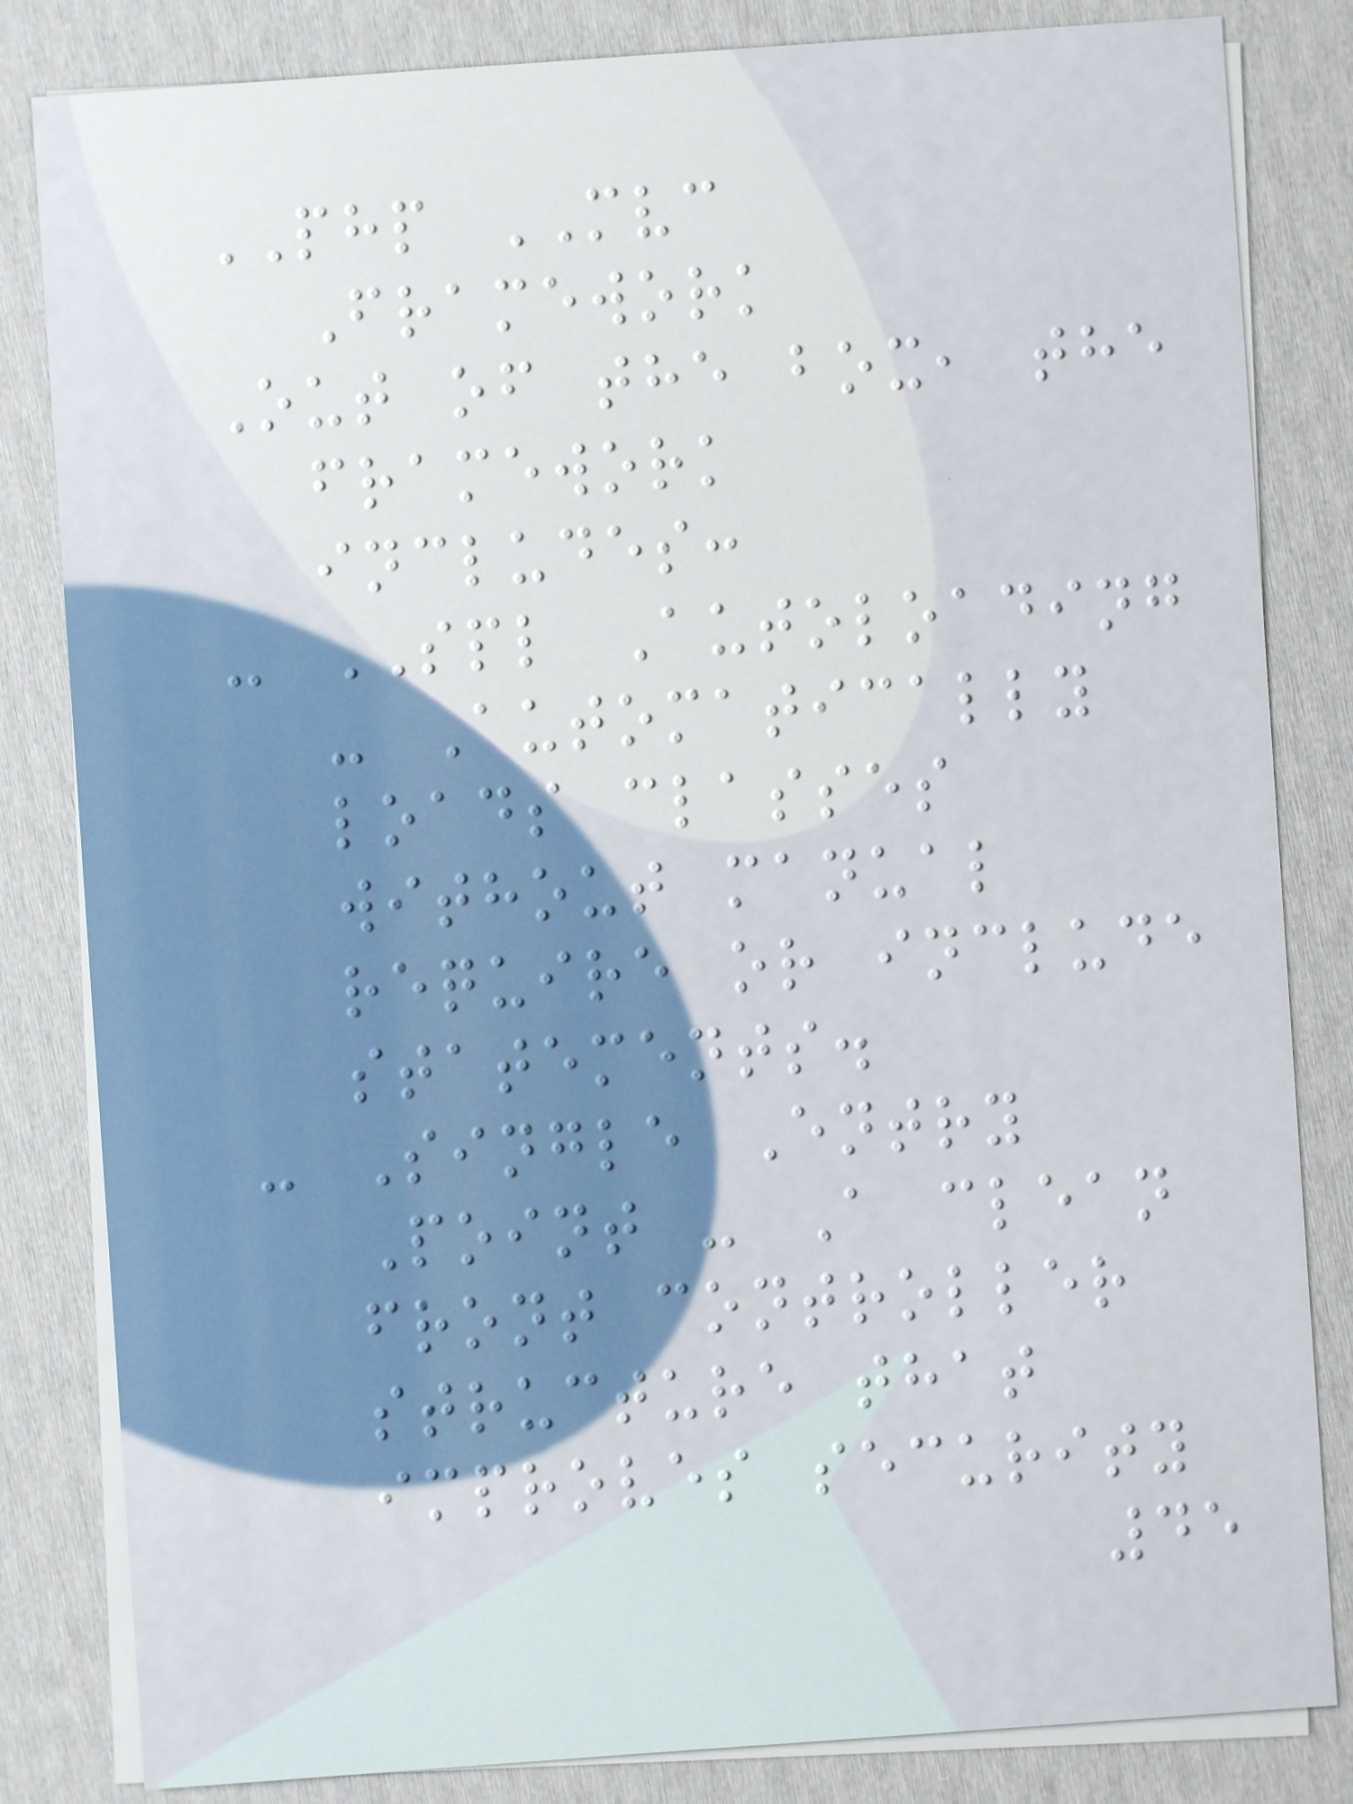PHP MVC
Framework
Out of the box, the
framework
includes:
- SPL Autoloading
- Automatically
loads classes
without manual
require or include
statements.
- Single Entry
Point - A clean
front controller
structure that
improves security
45
